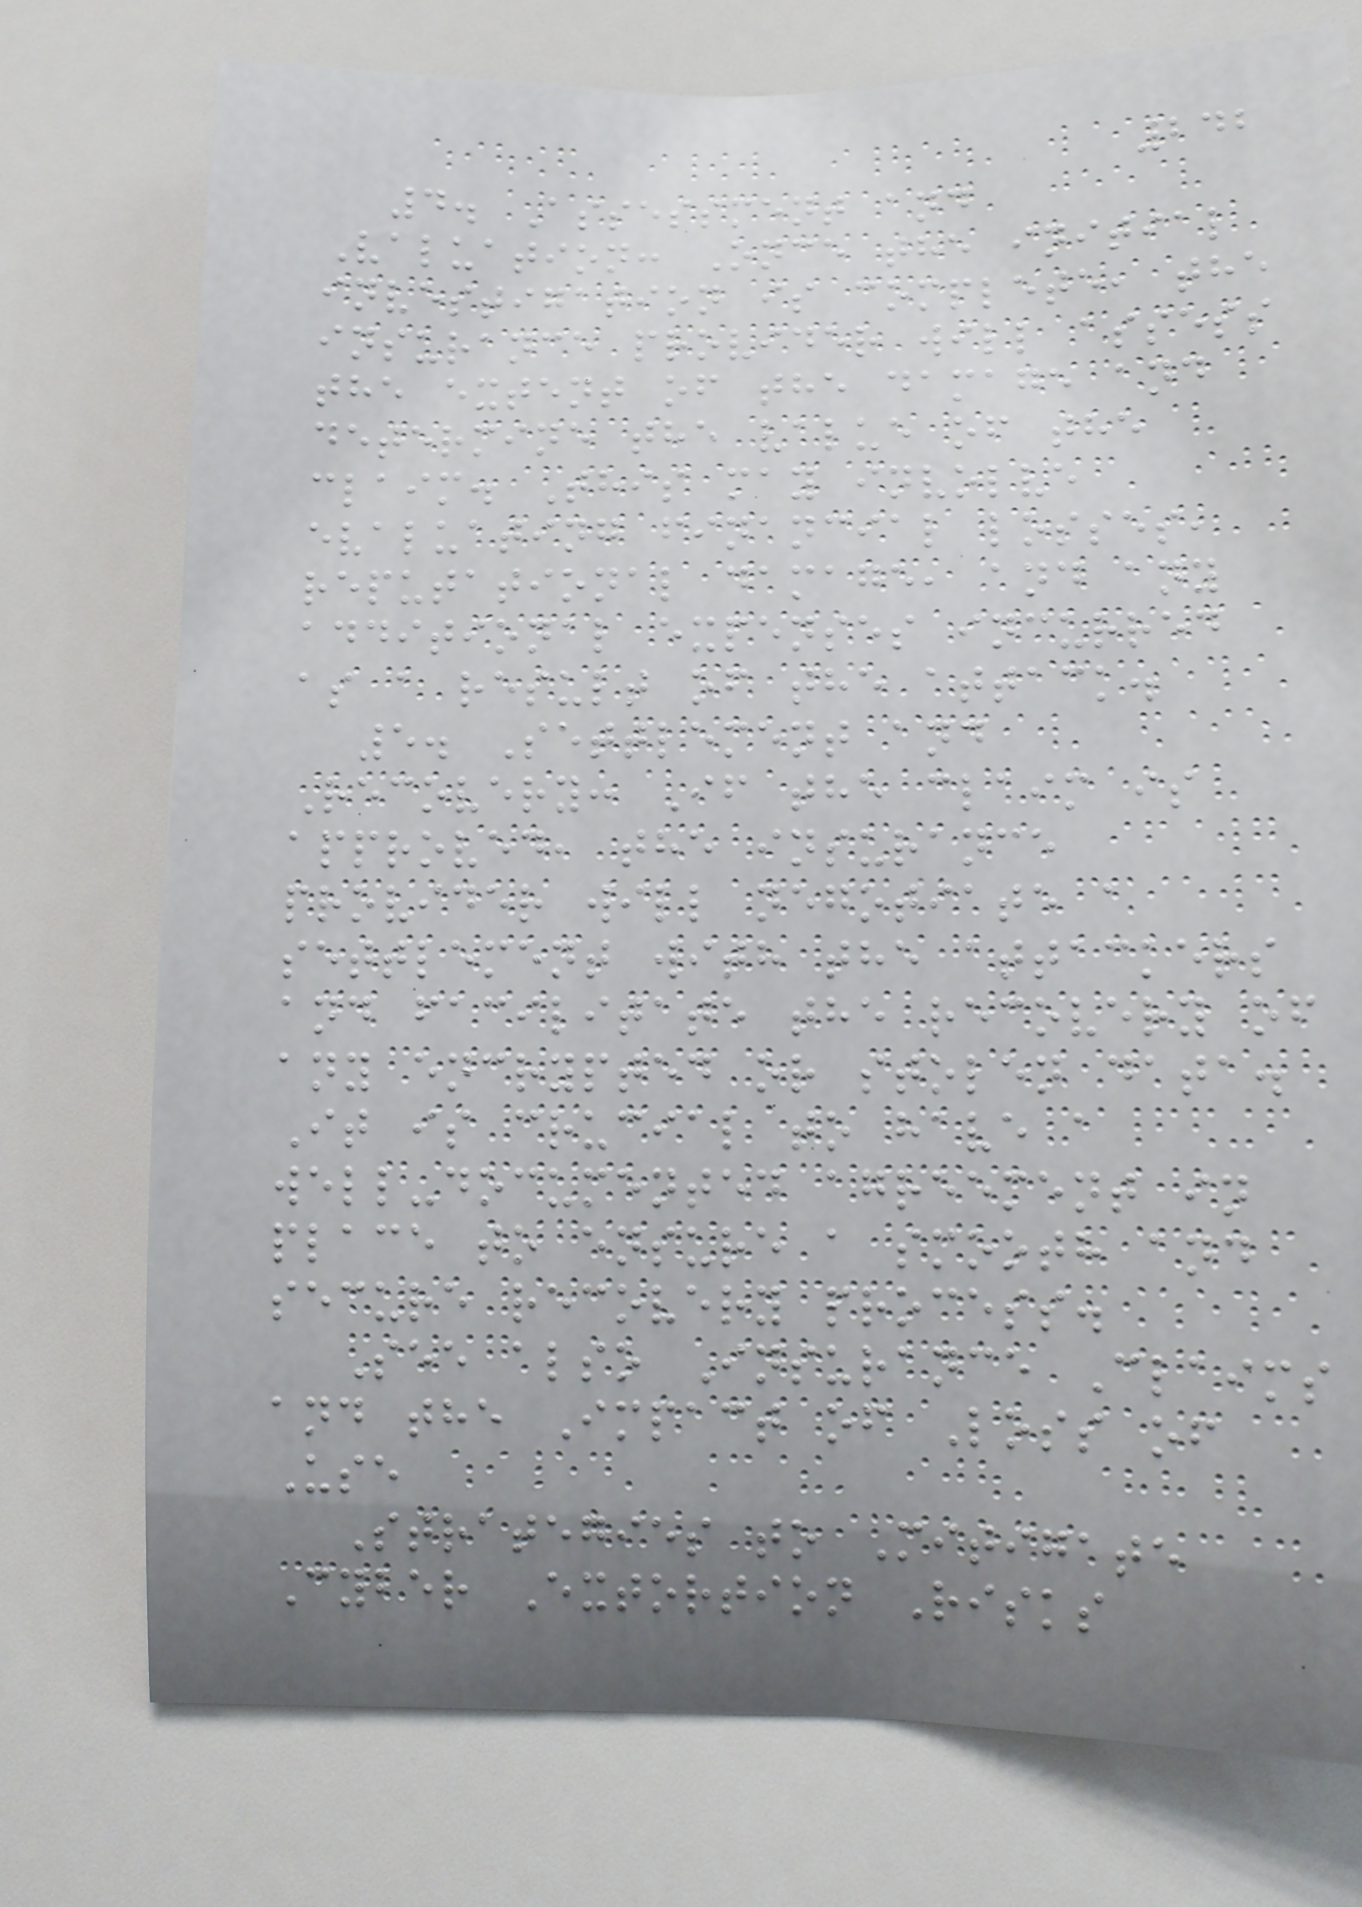242
4. Assessment and
Valuation: Once the initial
investigation is complete, the
insurance provider will assess
the extent of the damage and
determine the value of the
claim. This may involve
evaluating financial losses,
reputational damage, and any
additional expenses incurred
as a result of the attack.
5. Settlement and
Recovery: If the claim is
approved, the insurance
provider will negotiate a
settlement with the attackers
and facilitate the recovery of
any encrypted or stolen data.
It is crucial to have a
well-documented agreement in
place to ensure a smooth and
secure recovery process.
See also Insurance Claims
and the Impact of Loss of
Use
Strategies to Mitigate
Cyber Extortion Risks
